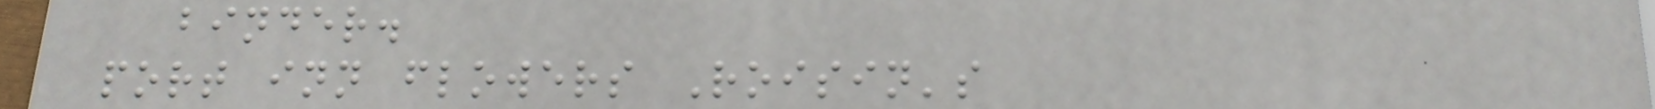binder.
port inn flowers Roisin's
